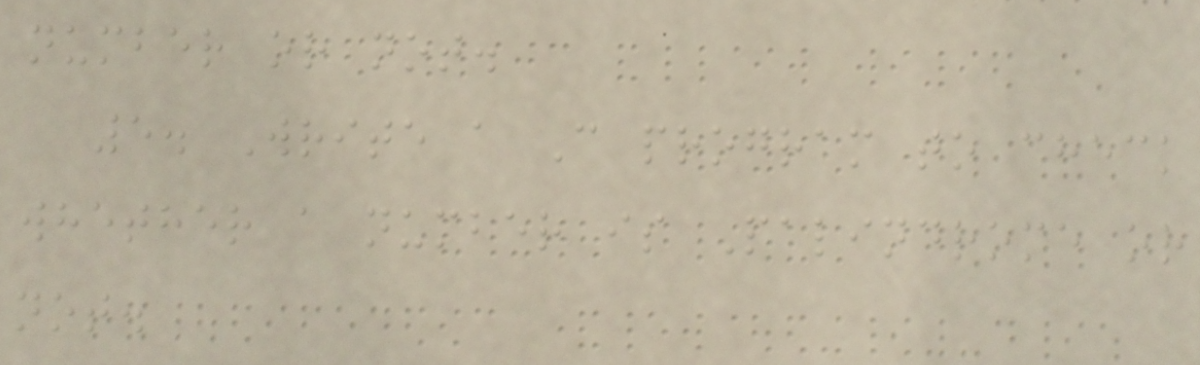number or not.
5. Write a C program to check
whether a number is Palindrome or
not.
